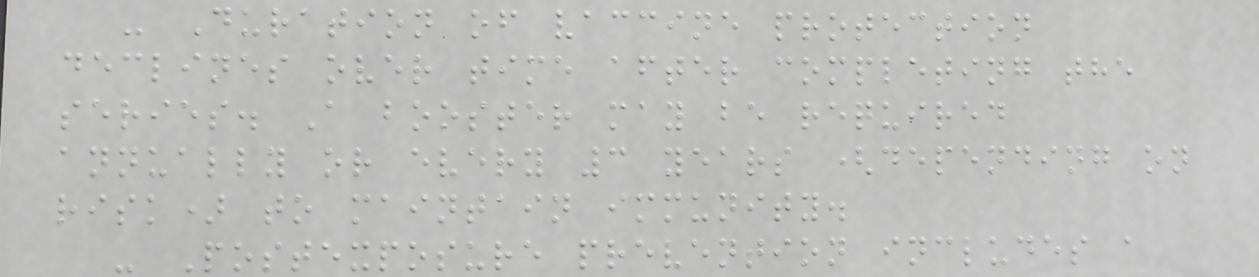- Duration of vaccine protection
declines over time after completing the
series. A booster may be required
annually or every 3 years (depending on
risk) to maintain immunity.
- Postexposure prevention includes a
